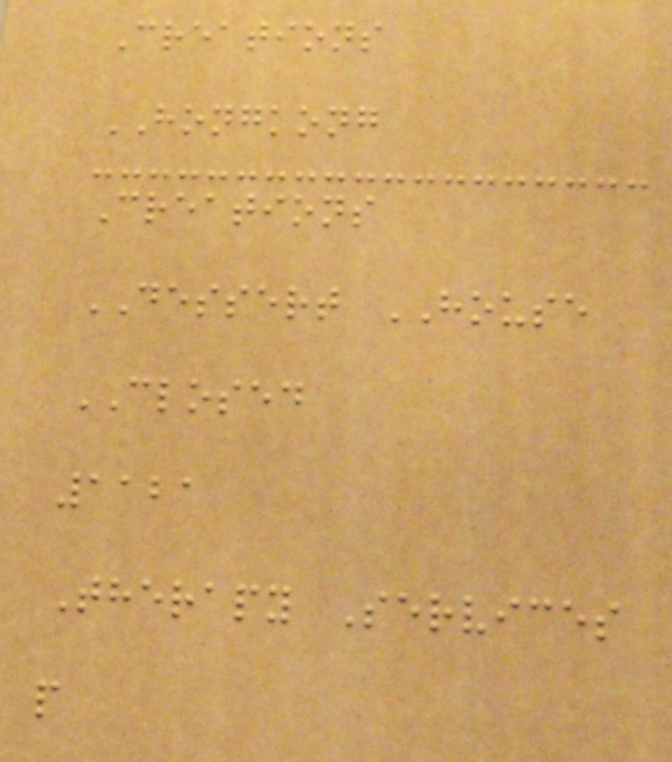Creations
HONGKONG
Creations
DESSERT HOUSE
CLOSED
1121
Therapy Services
p
